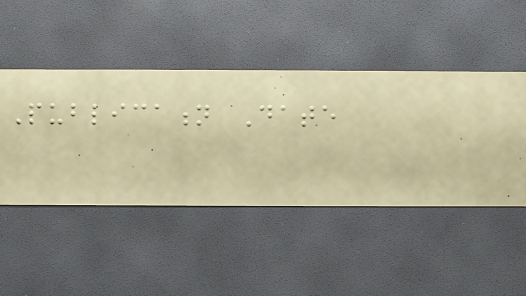Publication Date
